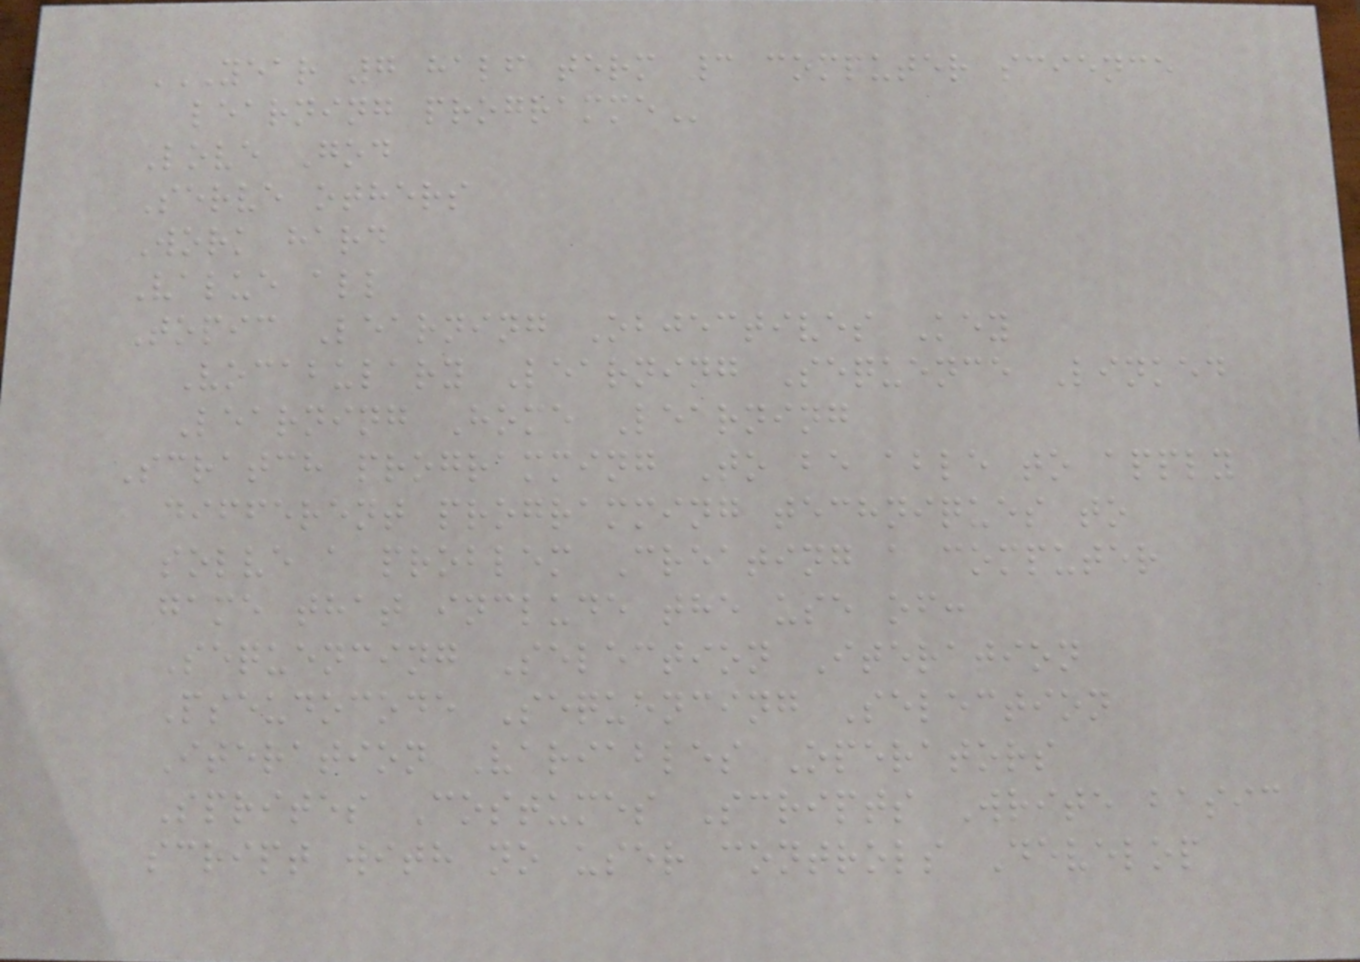YEAR 7 HALF TERM 3 COMPUTER SCIENCE
LEARNING PROGRAMME
Love God
Serve others
Work hard
Value all
Topic Learning Objectives Key
Vocabulary Learning Sequence Linked
Learning Home Learning
Scratch programming To be able to apply
different programming techniques to
solve a problem Creating a computer
game that include the use of:
Sequencing Selection Iteration
Pseudocode Sequencing Selection
Iteration Variables Operators
Sprites Costumes Scripts Write basic
script with no user controls Develop
